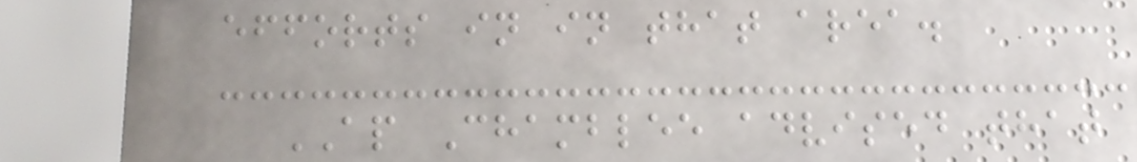efforts in in that area.
AP Chamblee advised that
